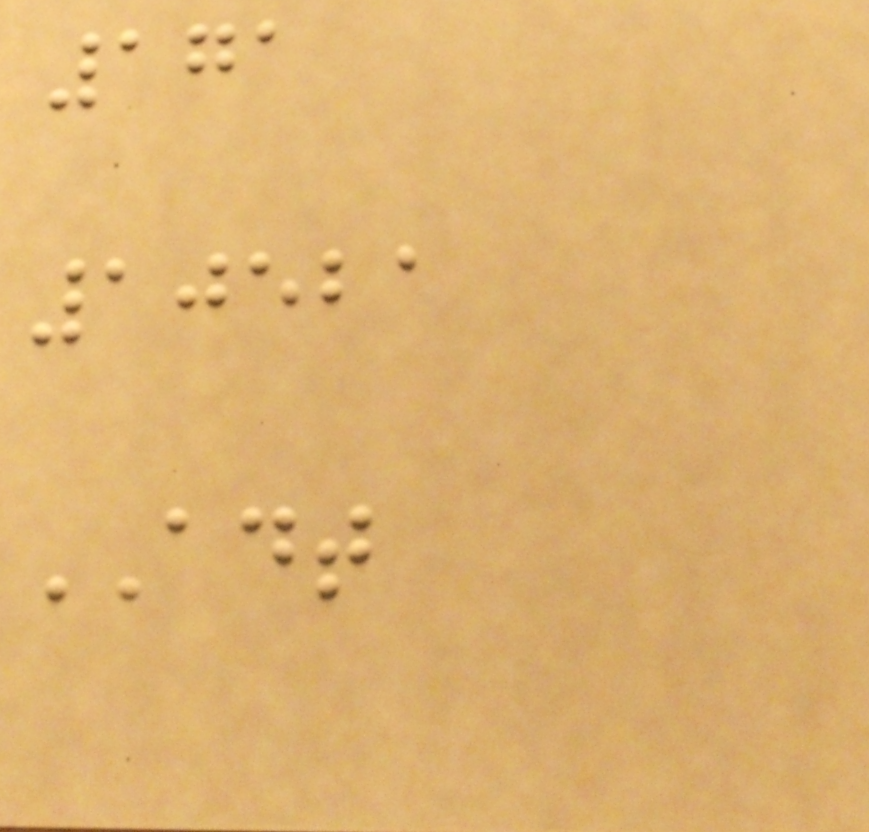171
10521
ADT
